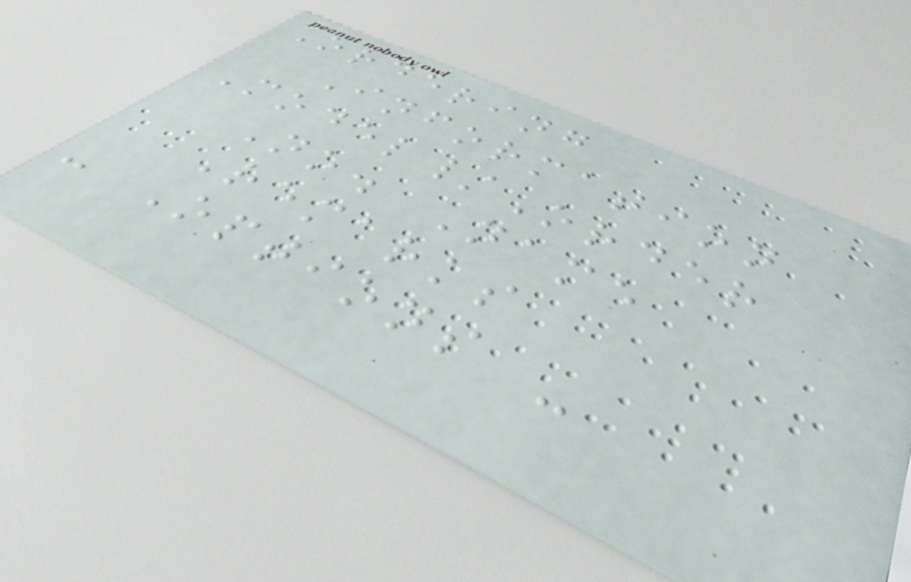Ordering
Information
Model/Order
No. Name
Remarks
- Options -
